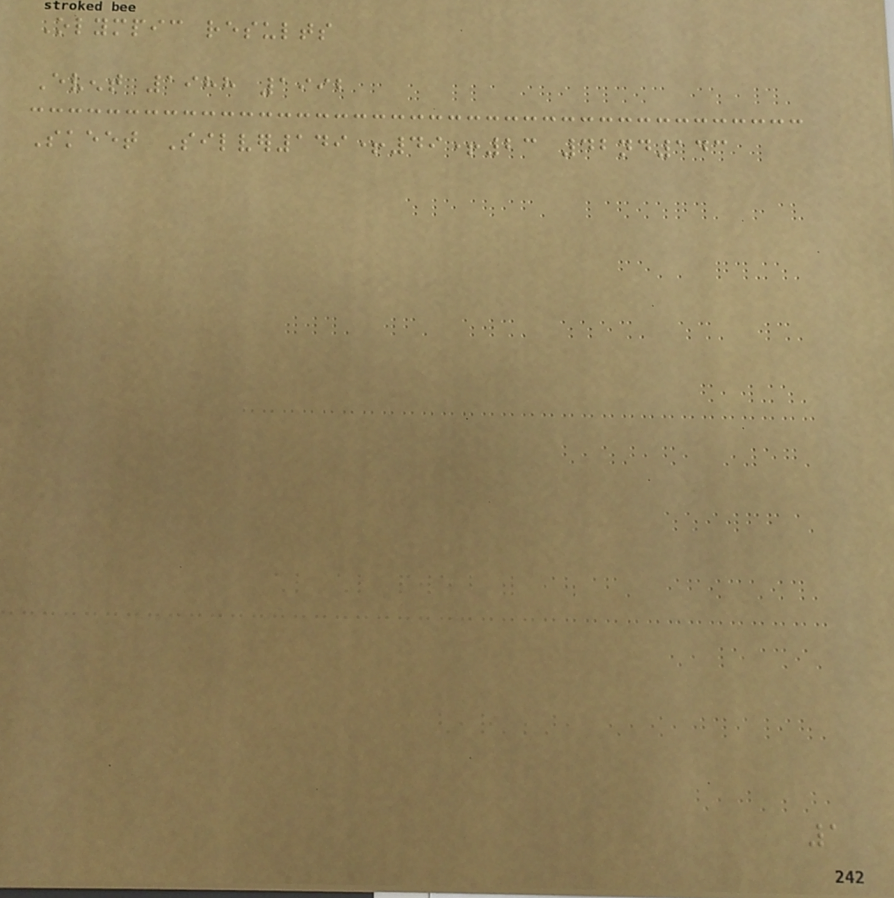Olympic results
Event 1988 1992
Skeet Silver149+49+23 42nd143
1
